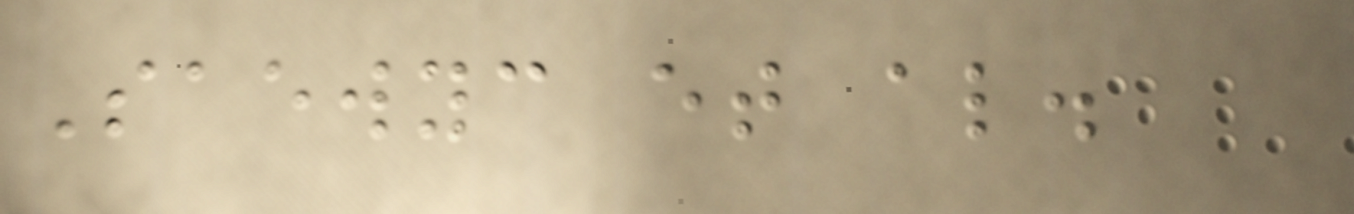Saewyc et al.
